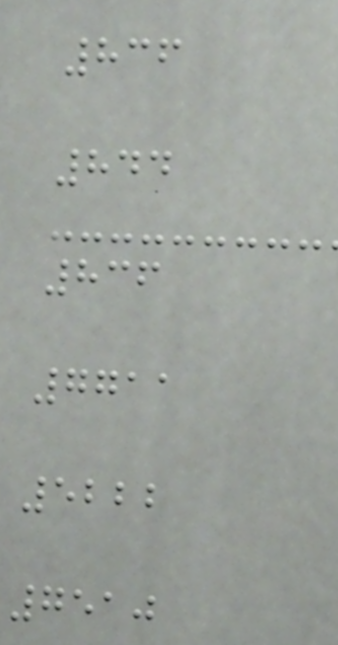836
844
836
7711
5222
7510
